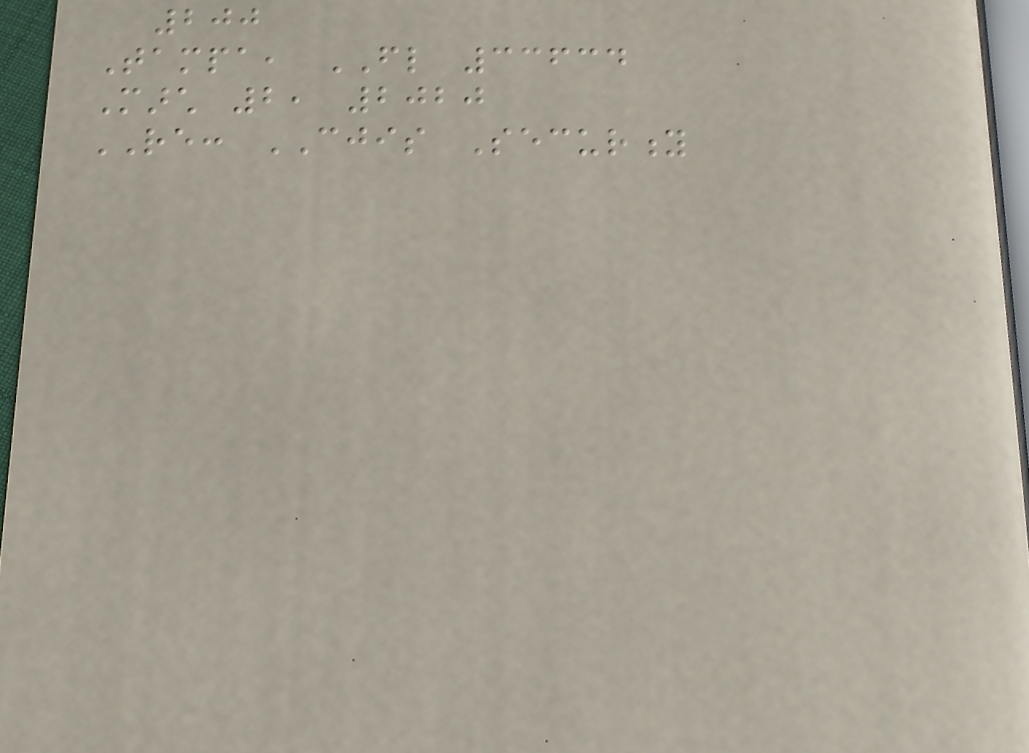200
Tampa, FL 33634
March 2, 2020
RE: CJIS Security
